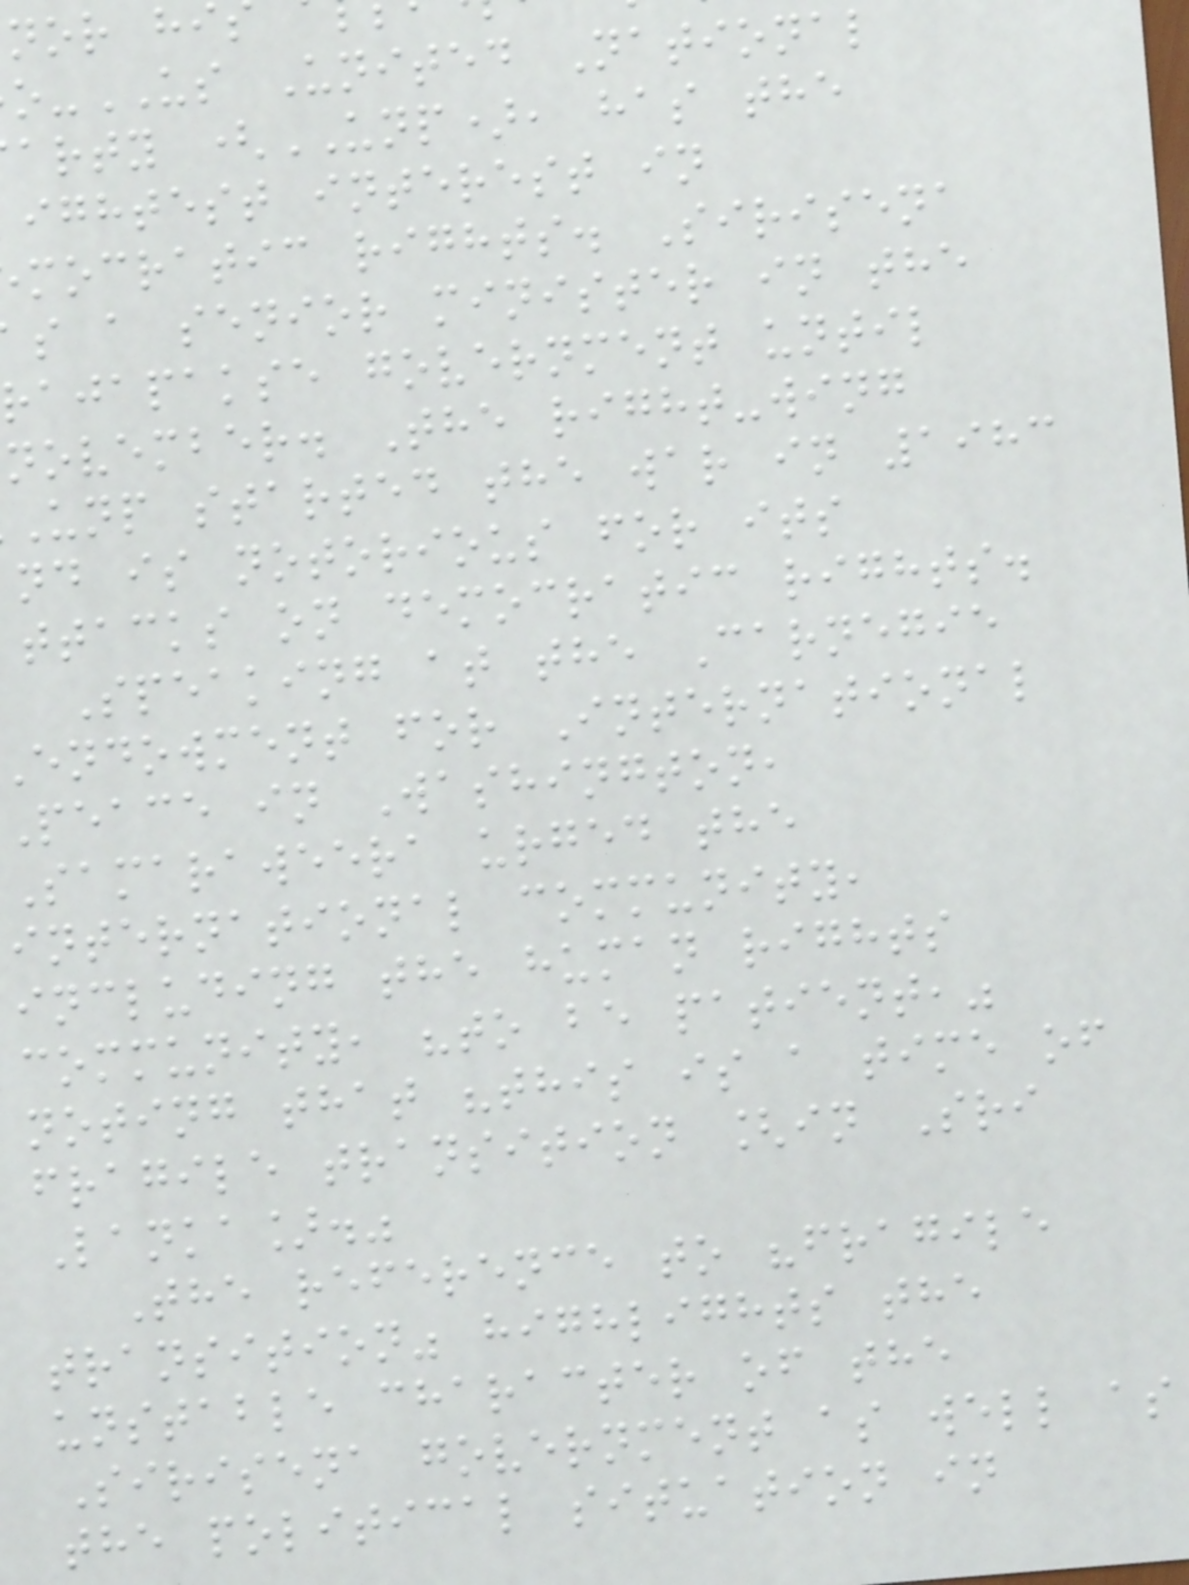o-US United National
arty (UNP), has the
ightest interest in
mocratic rights. Sirisena
s a senior minister in the
rajapakse government until
november. The right-wing
unp started the war in 1983
nd is notorious for its
ttacks on democratic rights.
Speaking at the Carnegie
endowment for International
peace in Washington,
Samaraweera urged the
international community,
including the human rights
community, "to be patient,"
noting that "this is a time of
fragile transition [in Sri
Lanka]."
The reference to "fragile
transition" highlights the
unstable character of the
Sirisena government as well as
the political situation in
